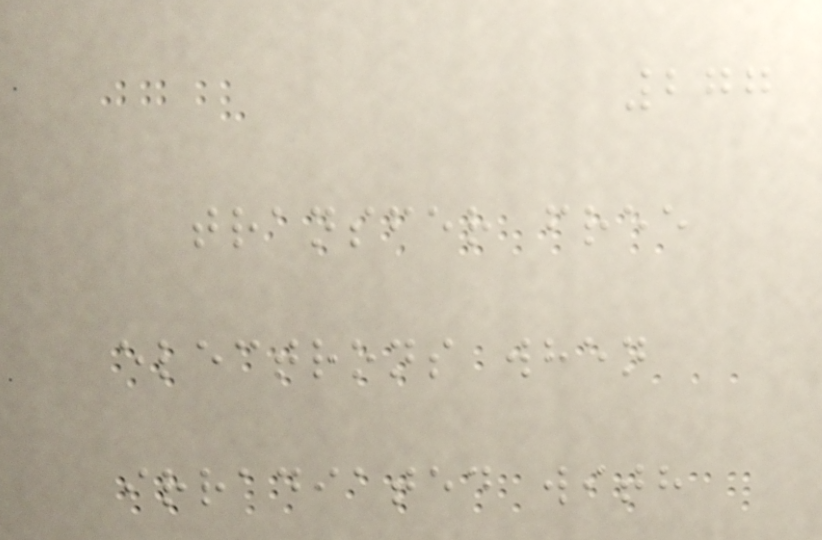277
transfer free
electrons when
irradiated with
